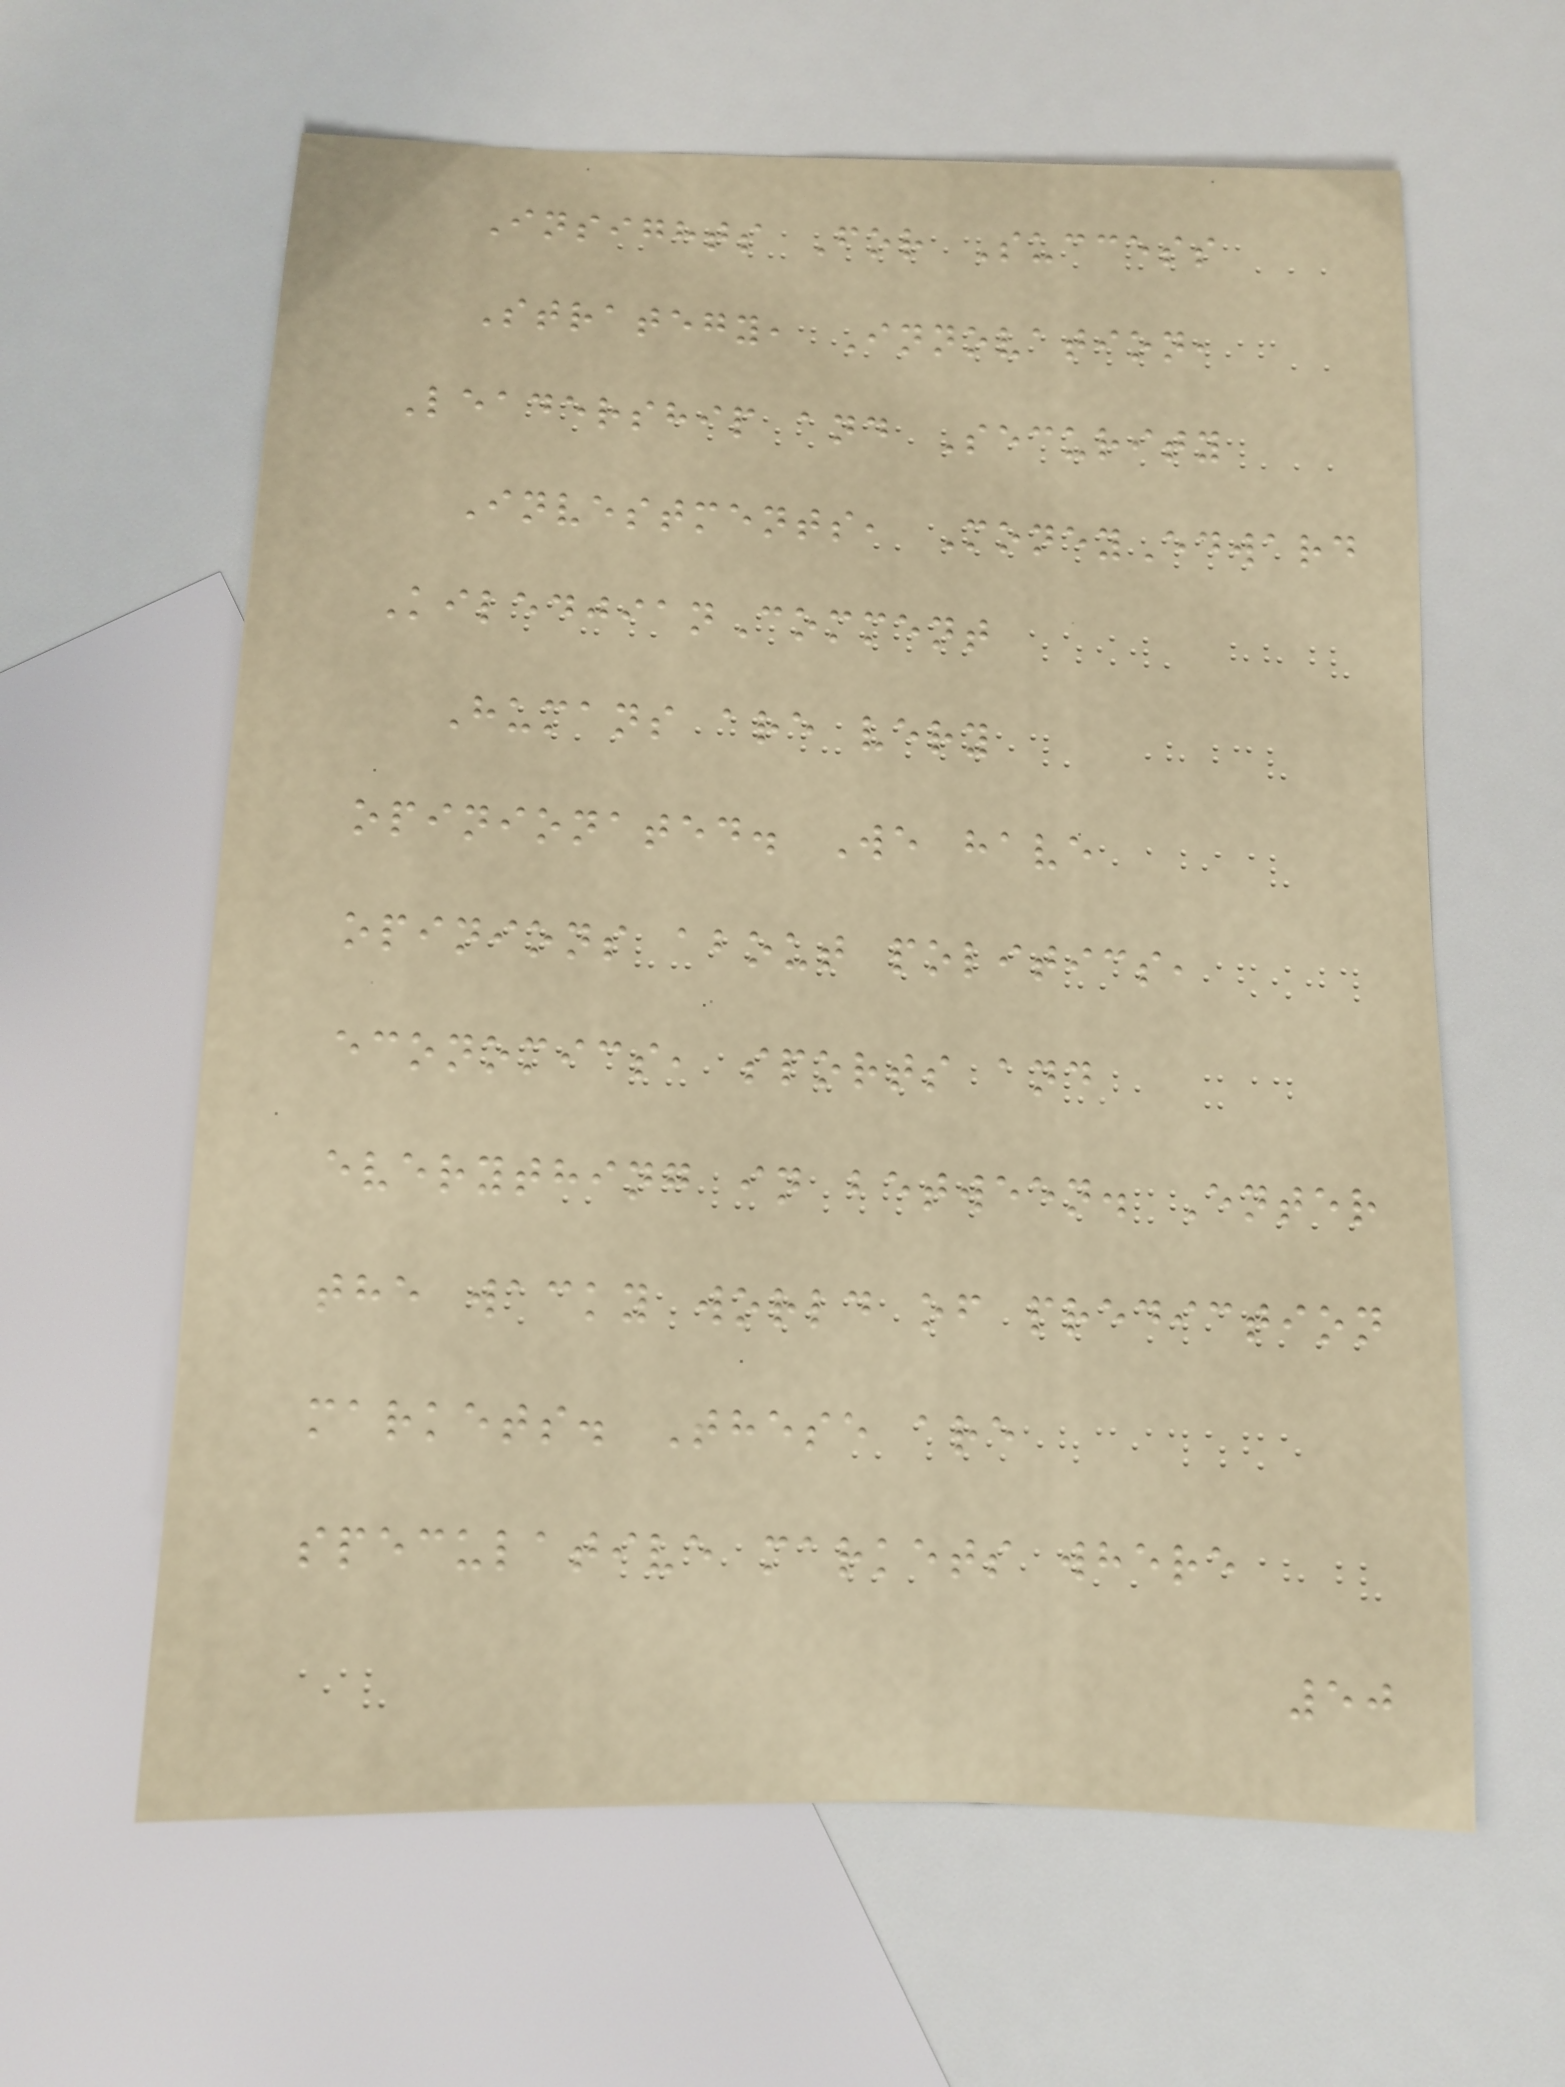Insights For Success
Strategy, Innovation,
Leadership and Security
Investments, MoneyEdward
KiledjianComment
Humans are very
opinionated. We have
opinions about politics,
economics, sports and
everything in between. Enter
the wacky world of prediction
markets. These are
speculative markets where
50
